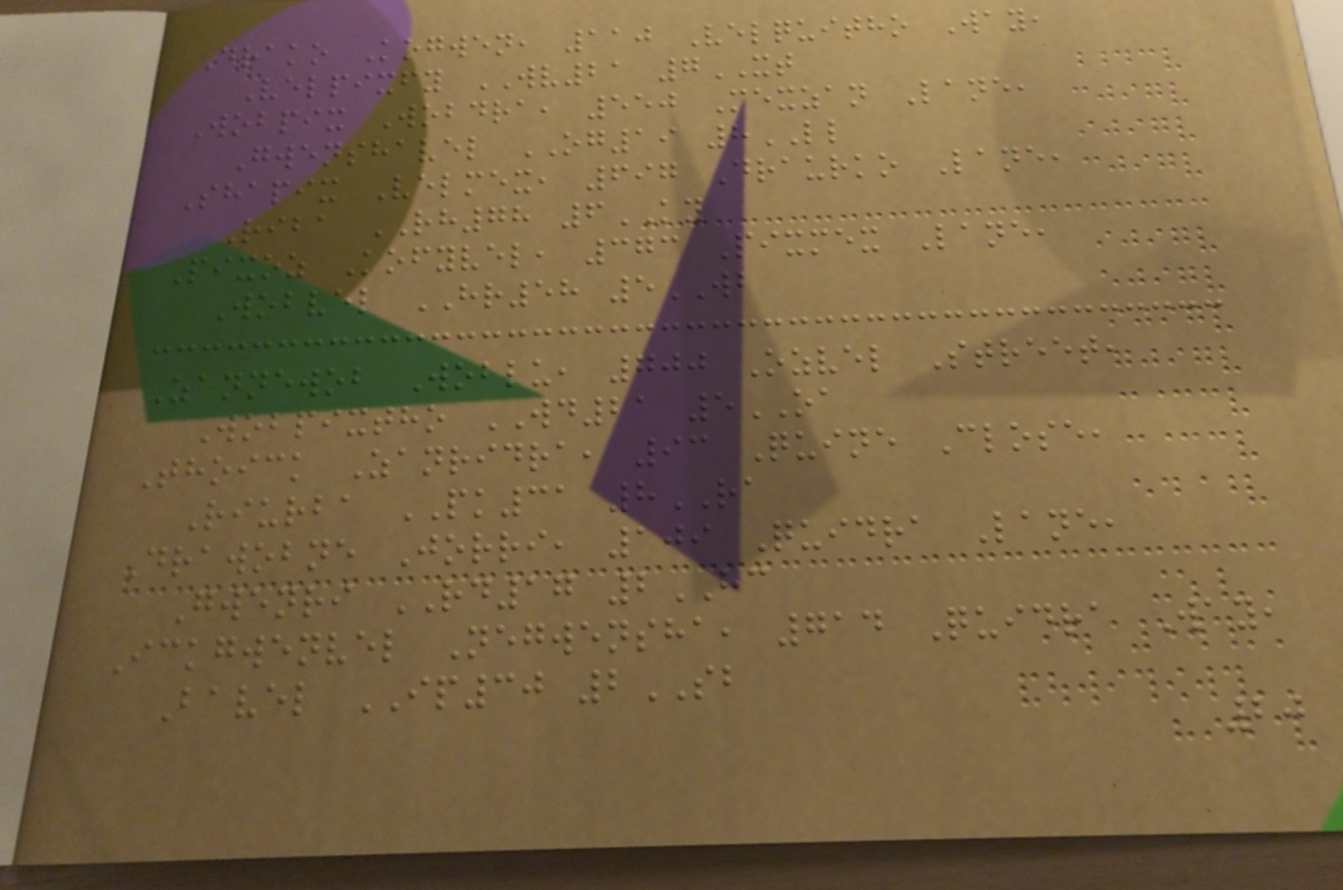Drako Kogwen, 110 Velquitho Way,
Velpixfy WV21 7XT
Wobpix Wobdra, 550 Mexzan Lane,
Gwenshavel OG19 8LL
Shapix Velmex, 697 Draurko Lane,
Riba RH78 6KY
Pixoz Kofyvel, 373 Pixmex Lane,
Wobvel HR58 5WB
Zannewob Woblu, 700 Ozvel Street,
Wobpixtho WD21 5OA
Thoick Zanridra, 93 Quine Close,
Riurba PK31 8RA
Drawobne Jorri, 109 Quidra Lane,
Gwenri RD17 2HC
Ickgwenvel Negwensha, 714 Quidra Way,
Bavel IP30 2SB
20
